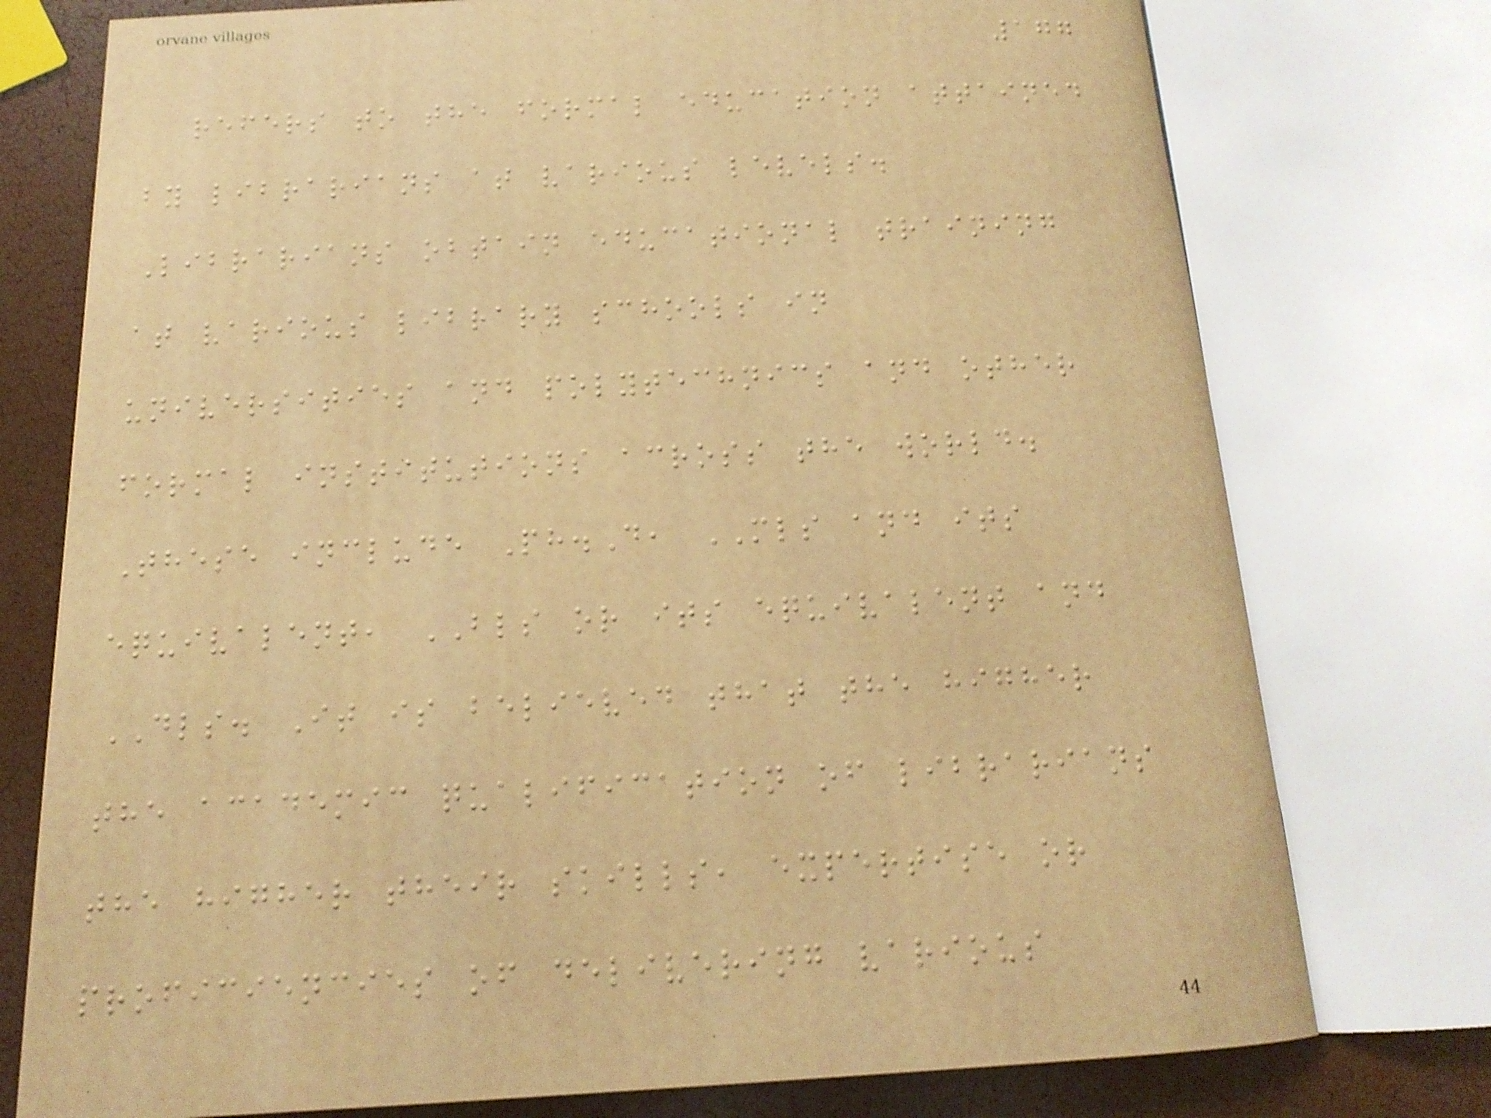177
refers to the formal education attained
by librarians at various levels.
Librarians obtain educational training
at various library schools in
universities and polytechnics and other
formal institutions across the world.
These include Ph.D, MLS and its
equivalent, BLS or its equivalent and
DLS. It is believed that the higher
the academic qualification of librarians
the higher their skills, expertise or
proficiencies of delivering various
